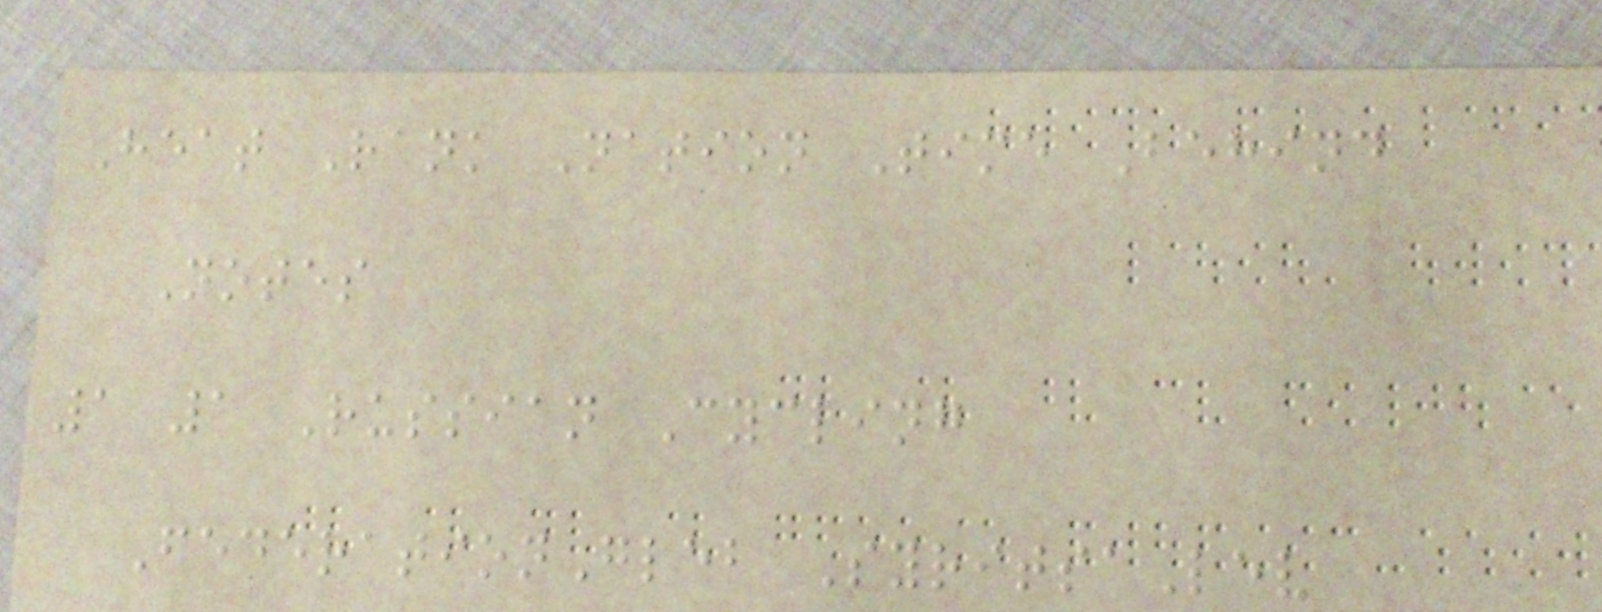Heat Rank Nation Time Behind
Notes
1 1 Russian Cycling
FederationGleb SyritsaLev
